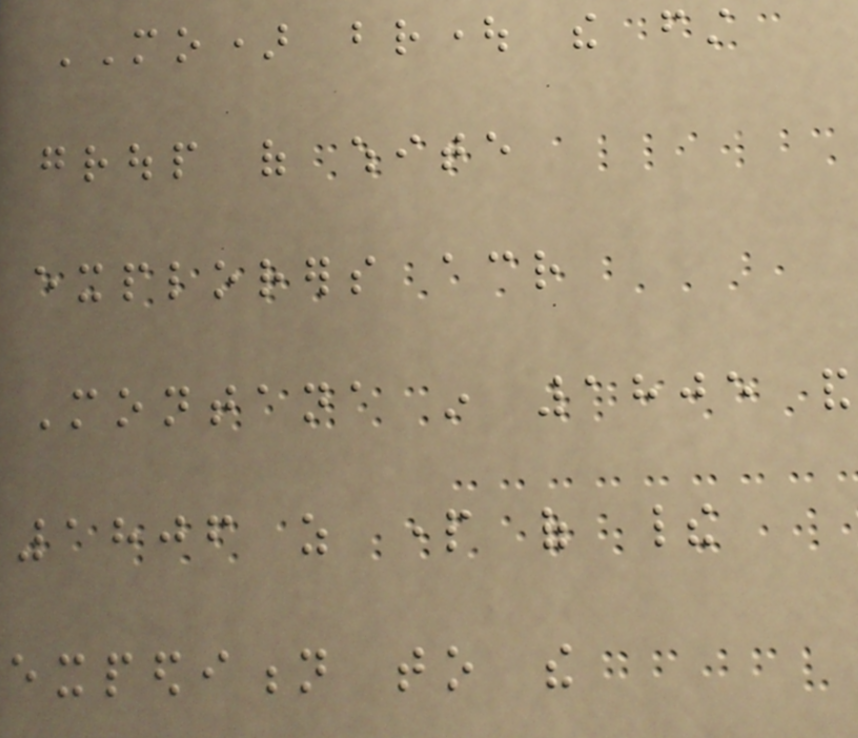MO) brought the first
group of white
explorers across
Montana in 1805 and
1806 as part of their
expedition to the
